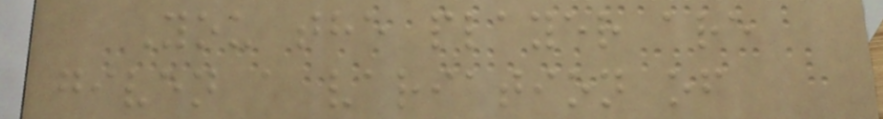You the player are
given a variation of
